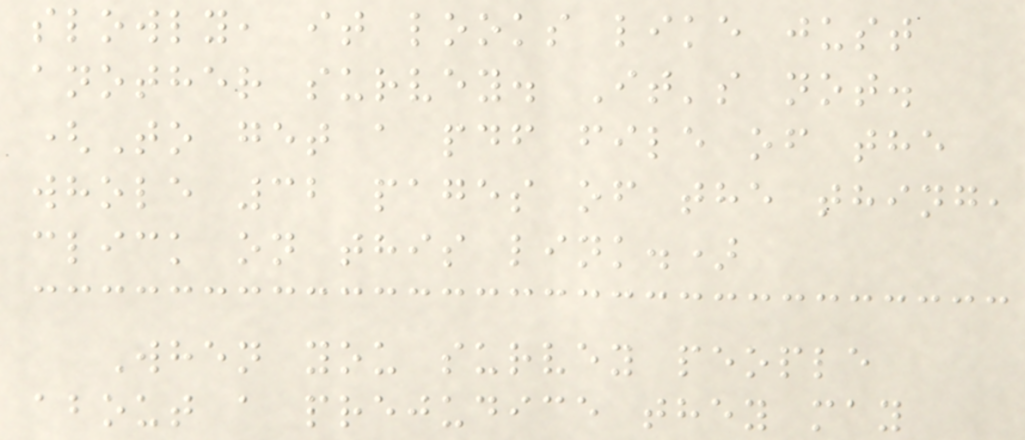slowly, it looks like just
another survey. It's not.
(To get a pdf file of the
whole 32 pages of the thing,
click on this link.)
When you survey people
about a prejudice they may
